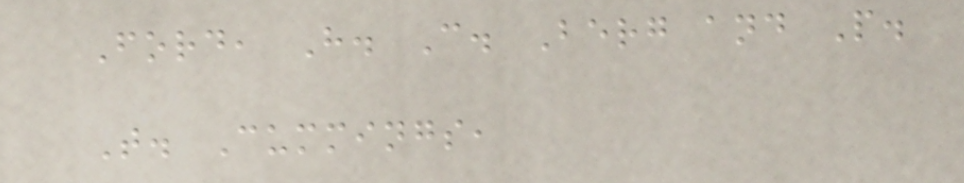Ford, H. C. Berg and P.
T. Cummings,
